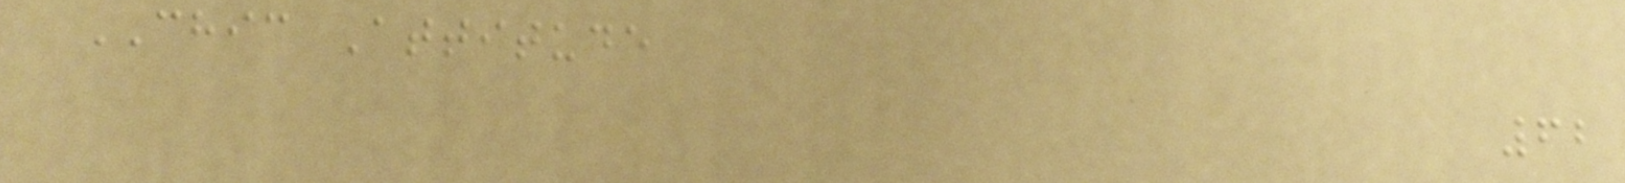CHIC Attitude
62
